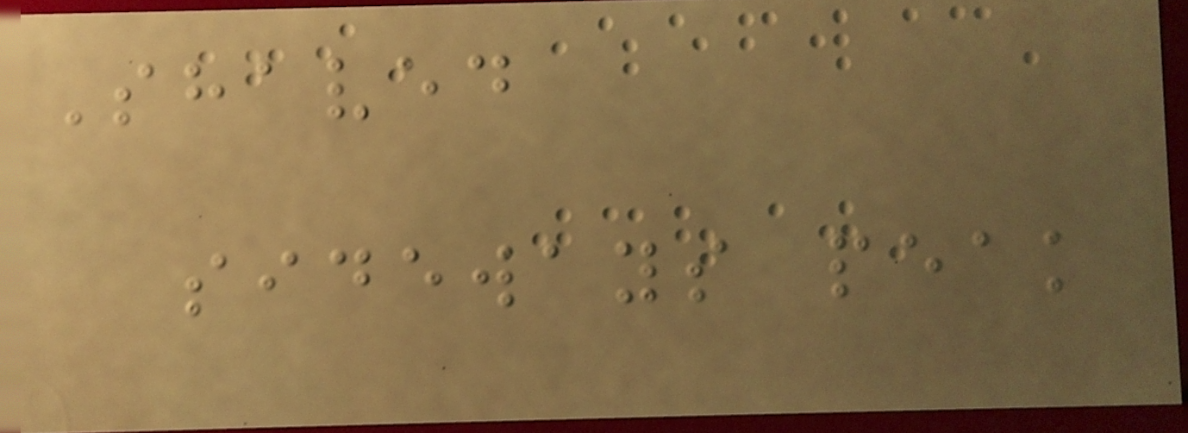Shaved
sideways peak
